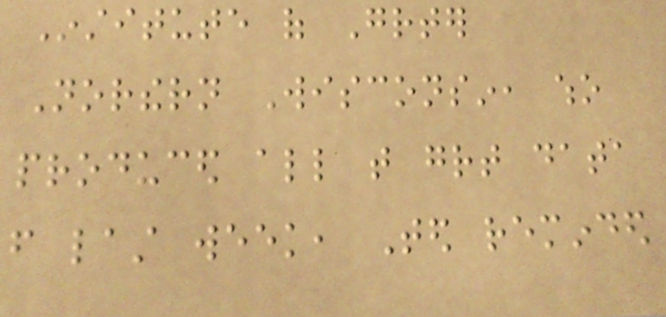Institute of Greater
Northern Wisconsin, who
produced all that great data
from last week, Ted reminded
